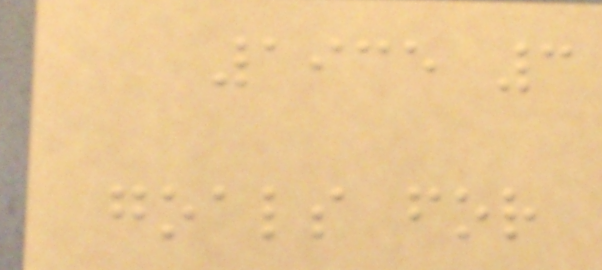1935 3
goals for
